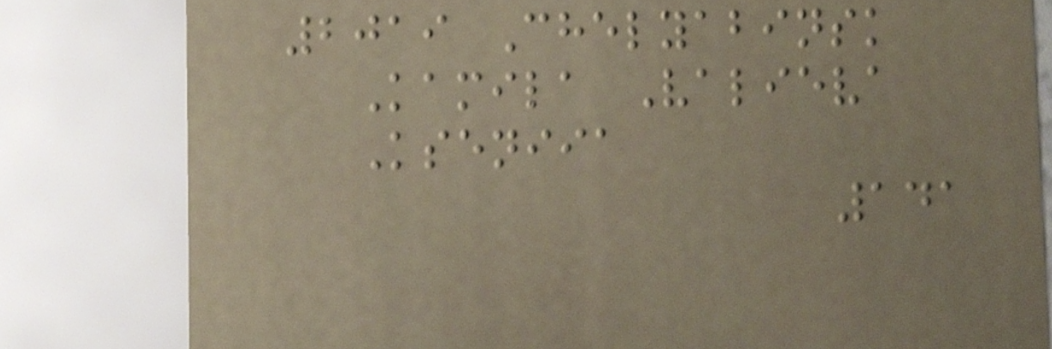2019 Chelyabinsk
Kamila Valieva
Kseniia
141
